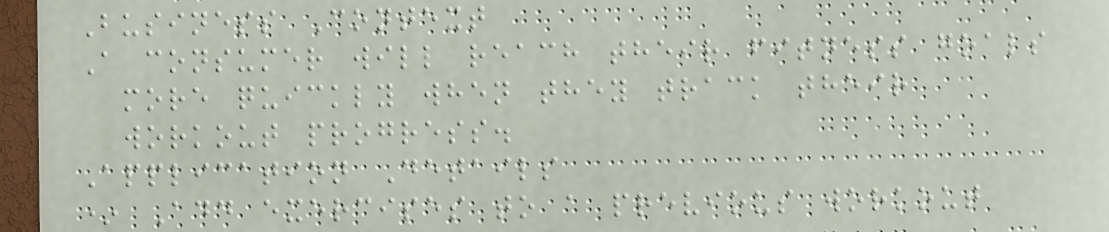Business Context
A consumer will reach their fitness goals
more quickly when they track their
workout progress.
Application Details
* Add exercises to a previous workout
